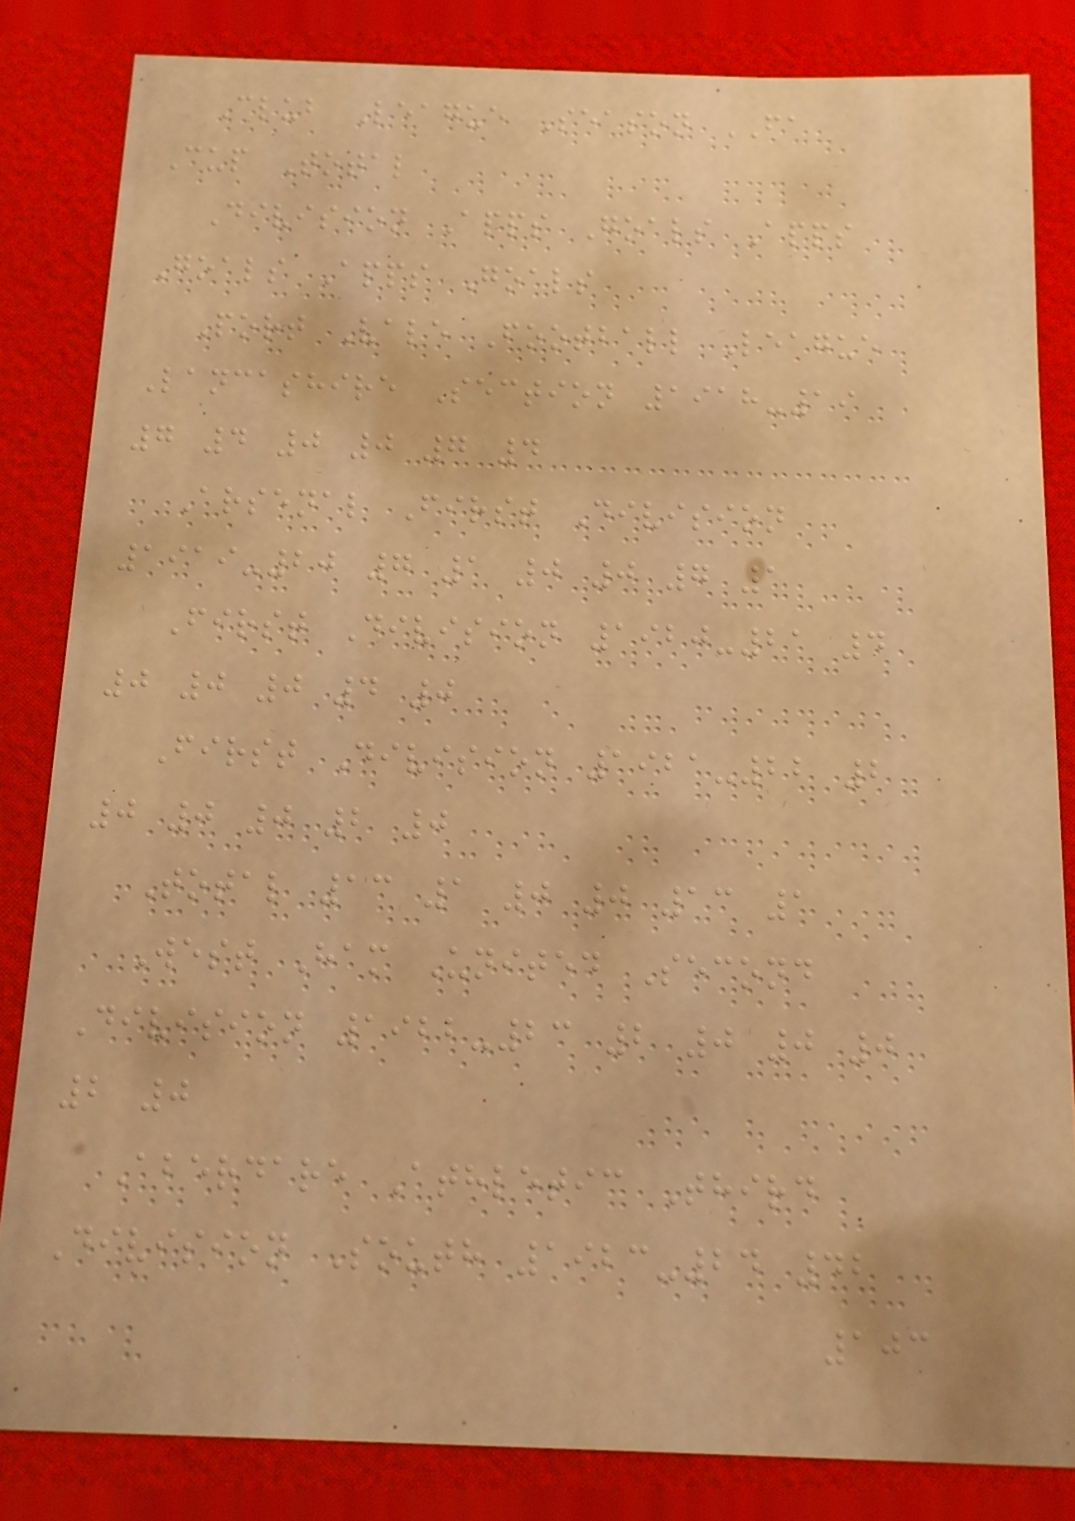Club League Season FA
Cup Total
Division Apps Goals Apps
Goals Apps Goals
Port Vale Football League
Lancashire Section 1918-19
7 4 0 0 7 4
Arsenal First Division
1919-20 7 1 0 0 7 1
First Division 1920-21 4
0 0 0 4 0
First Division 1921-22 2
0 0 0 2 0
Total 13 1 0 0 13 1
West Ham United Second
Division 1922-23 2 0 0 0
2 0
Aberdare Athletic Third
Division South 1923-24 42
103
